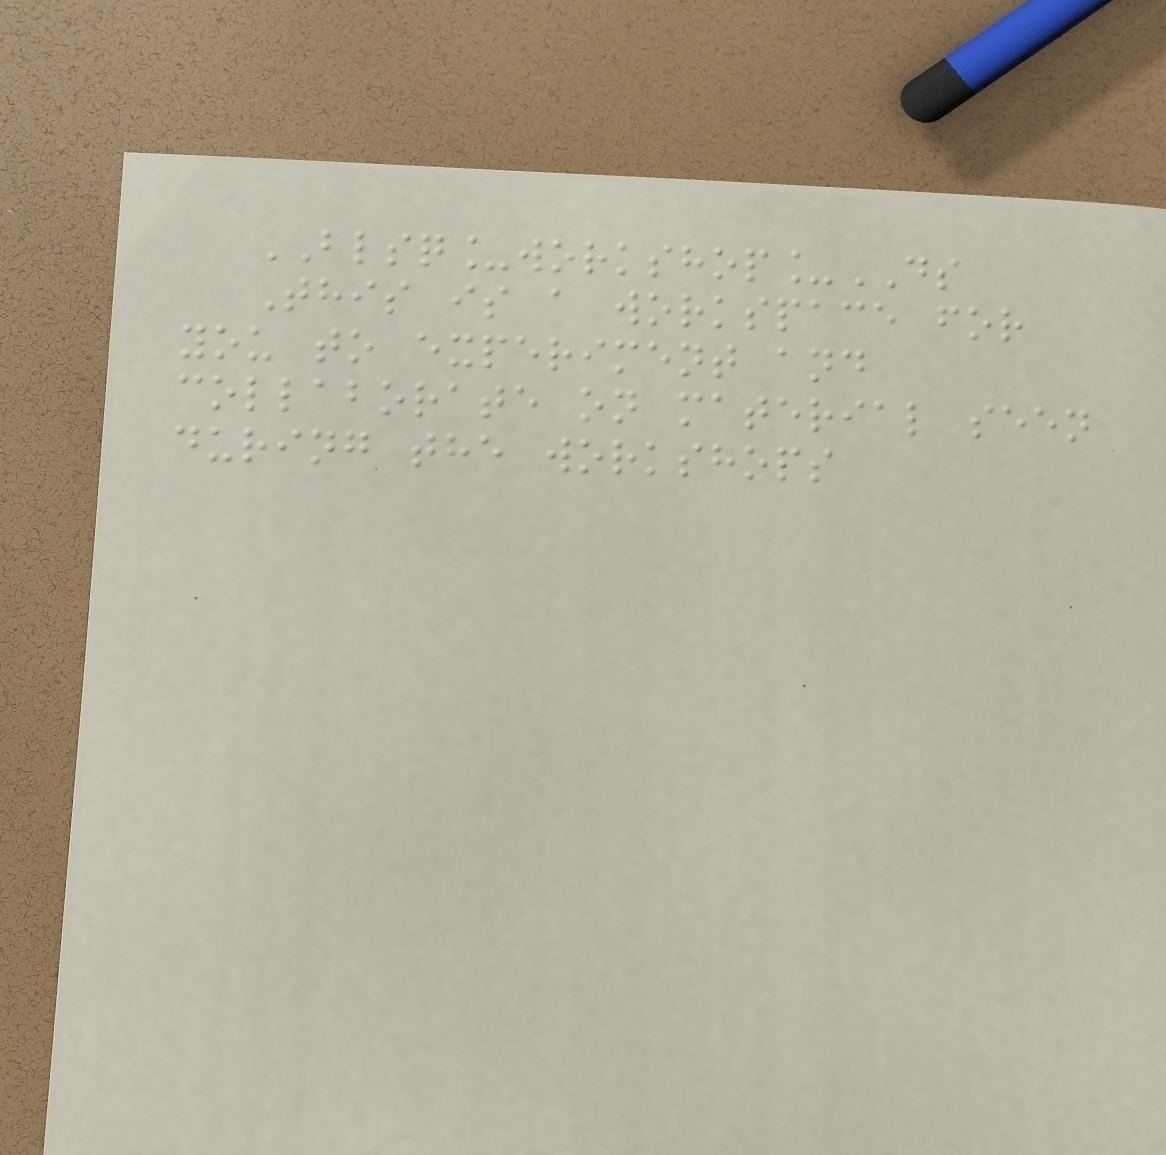BLSQ_workshop_DS
This is a workspace for
you to experiment and
collaborate on material seen
during the workshops
